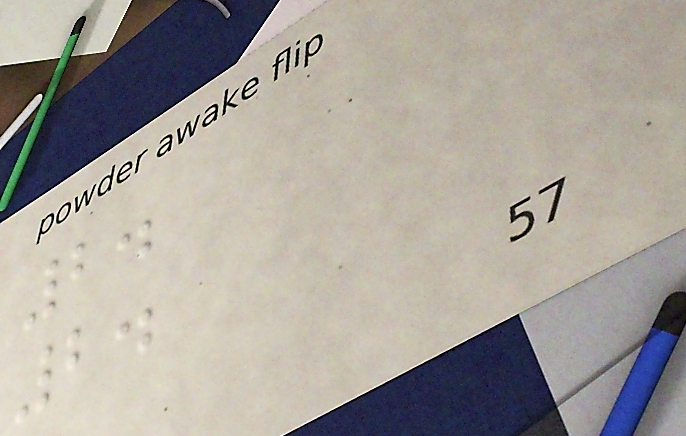2.
2.
